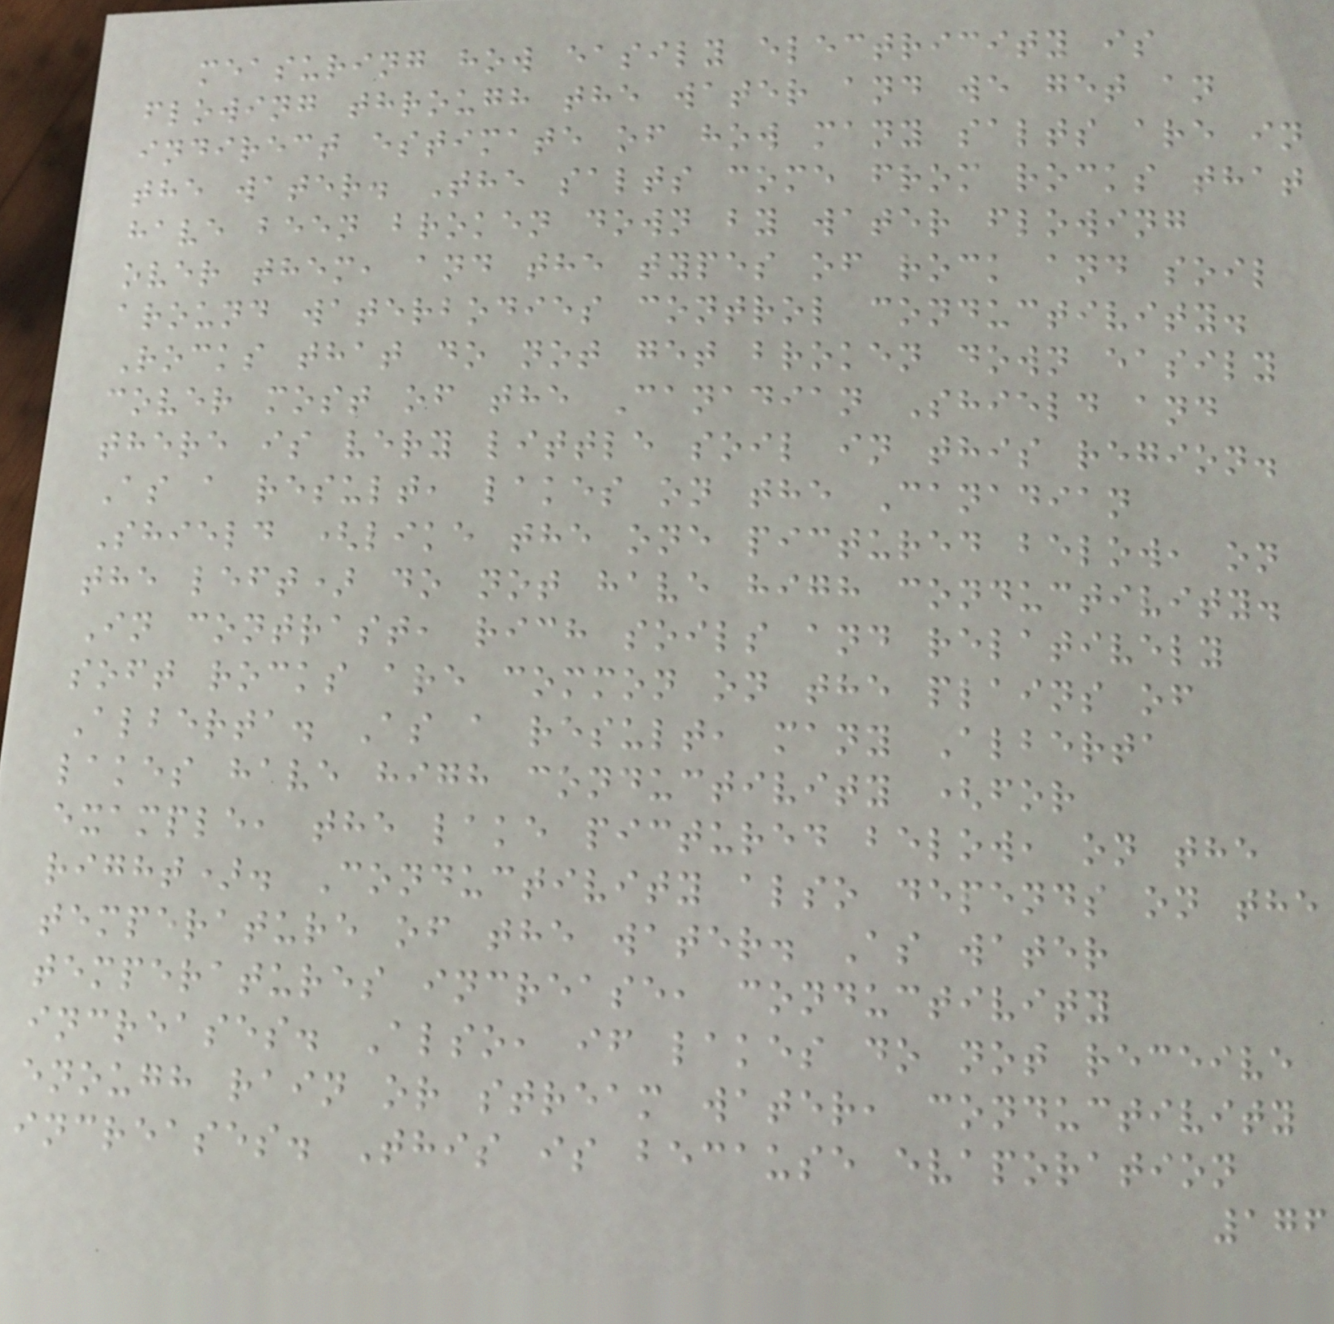measuring how easily electricity is
flowing through the water and we get an
indirect estimate of how many salts are in
the water. The salts come from rocks that
have been broken down by water flowing
over them, and the types of rock and soil
around waterbodies control conductivity.
Rocks that do not get broken down easily
cover most of the Canadian Shield and
there is very little soil in this region.
As a result, lakes on the Canadian
Shield (like the one pictured below, on
the left) do not have high conductivity.
In contrast, rich soils and relatively
soft rocks are common on the plains of
Alberta. As a result, many Alberta
lakes have high conductivity (for
example, the lake pictured below, on the
right). Conductivity also depends on the
temperature of the water. As water
temperatures increase, conductivity
increases. Also, if lakes do not receive
enough rain or stream water, conductivity
increases. This is because evaporation
176
